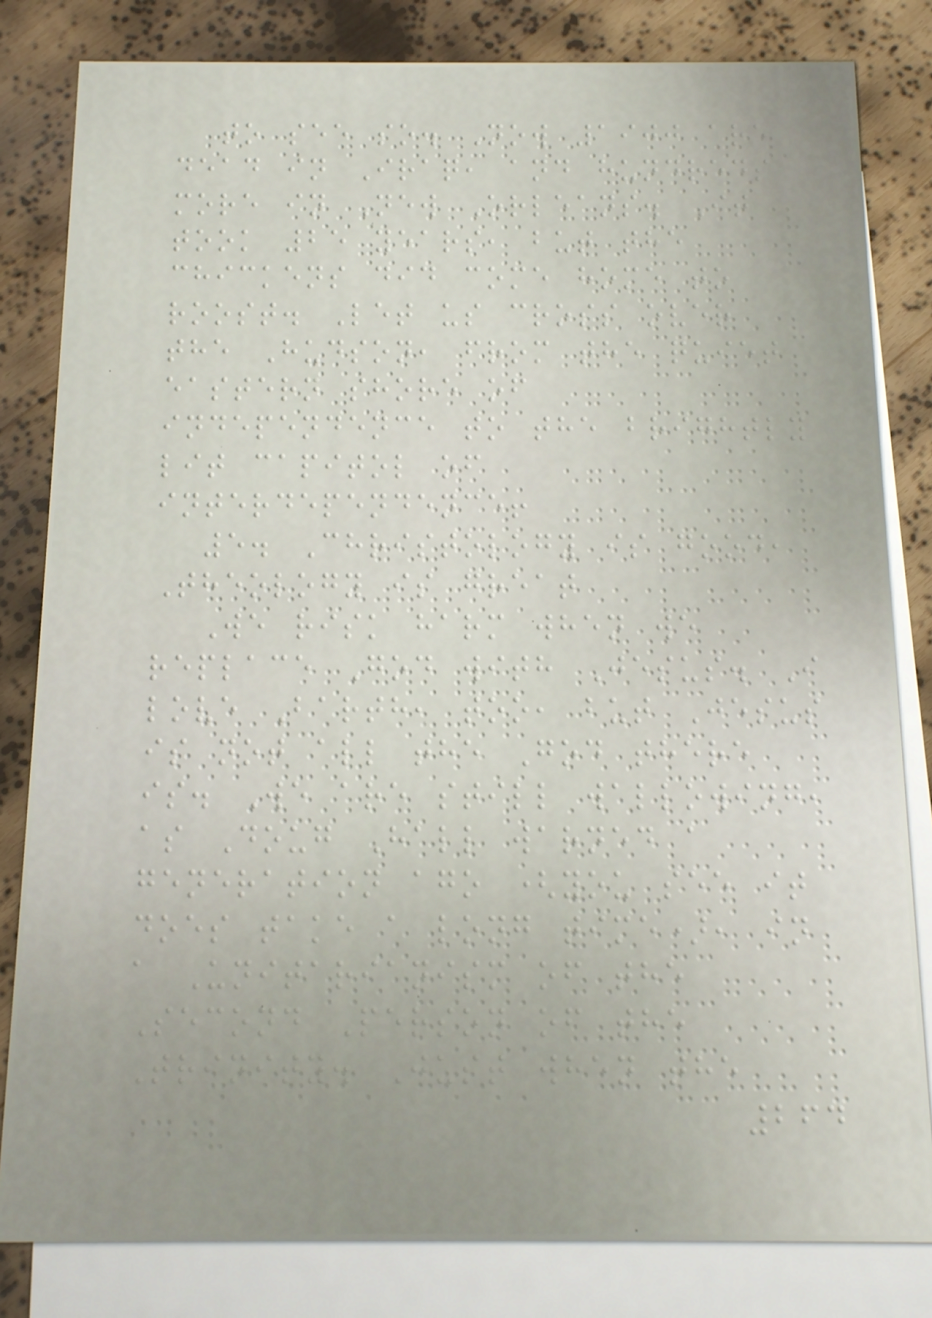to see so. Now 1900 are
dead in Iraq, and hundreds
more in New Orleans. It
took 25 years, but the
chickens did come home to
roost. Let us cross over
the Hudson, from the quiet
eastern shore of
independence to the brightly
lit capitol of
interdependence!
5. Christology is good,
Theology is great
We risk harm when we
replace God with Jesus. I
love Barth, too, but Jesus
is not all the God there
is. We are still wallowing,
as Doug Hall warned a
generation ago (you see it
does take a long time), in
a Unitarianism of the
Second Person of the
Trinity. Just when the
264
